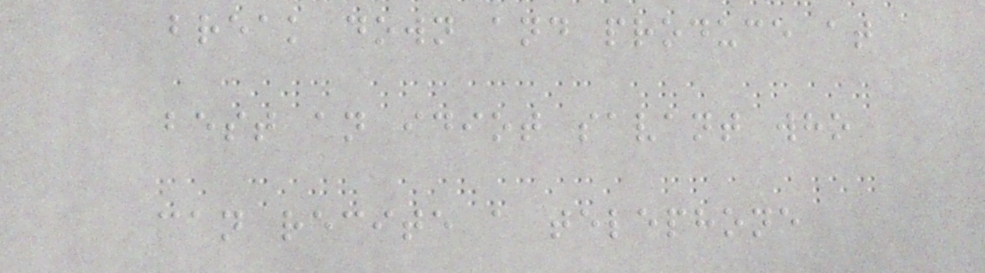break down and produce at
best an idiot savant who
can recite a telephone
